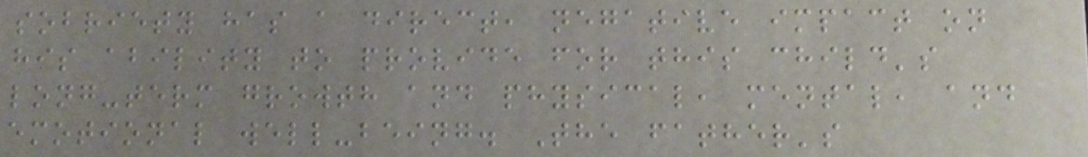sobriety has a direct, negative impact on
his ability to provide for this child's
long-term growth and physical, mental, and
emotional well-being. The father's
